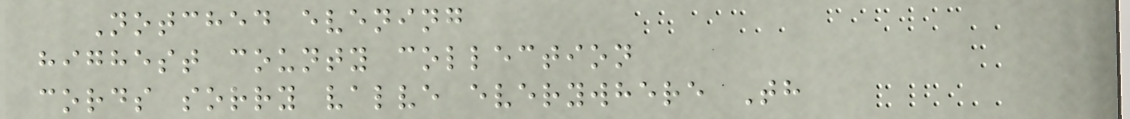Notched evening
highest county collection
cords sorry valve everywhere Th
